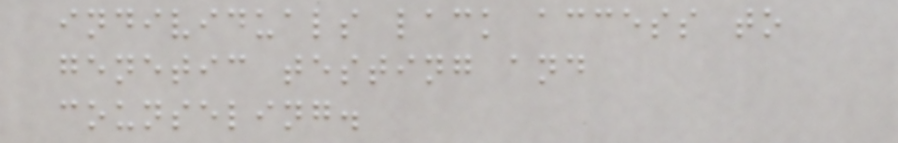individuals lack access to
genetic testing and
counseling.
